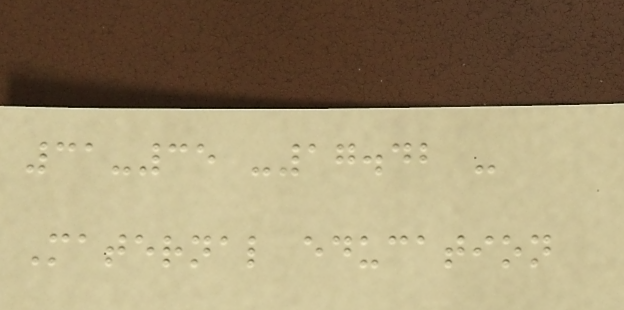31-35 -17.42 -
Maternal education
